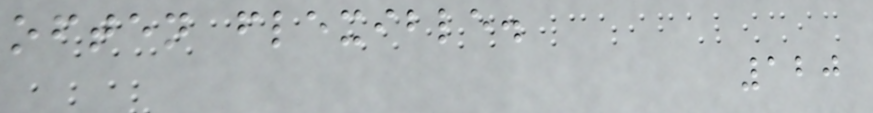often flexible.
120
